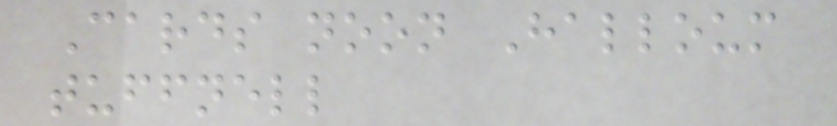Cards noon Halloum
tuffnell
